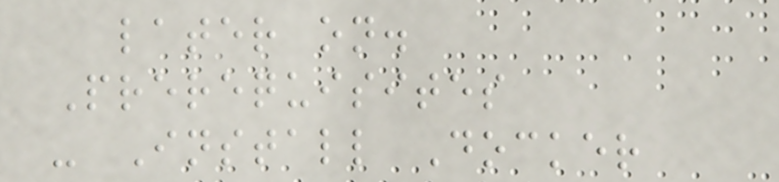later on.
Prerequisites
- Install Docker
